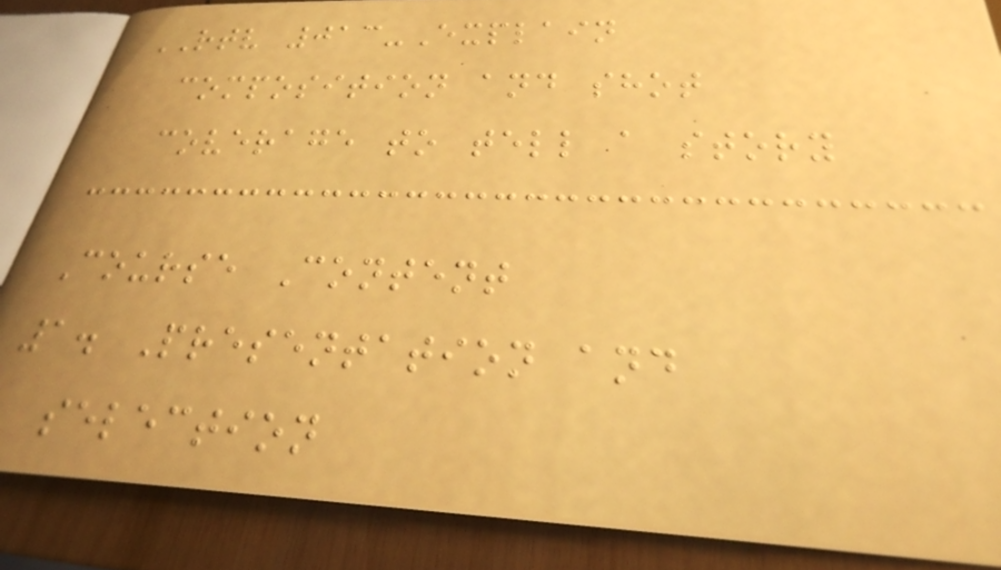RTV 013-Explain
composition and shot
coverage to tell a story
Course Content
1. Presentation and
selection
